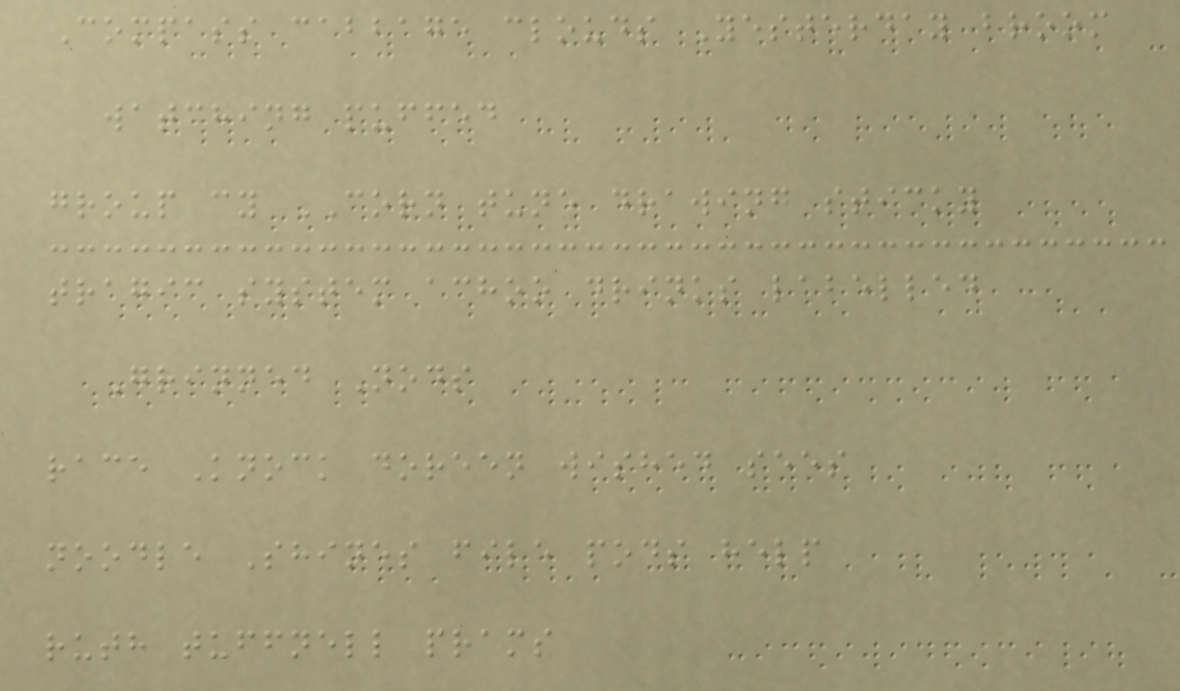Compass cabbage clouds Yesterday broom
watching puffed
group cy CORN tune drawing sticky
tragic system achoo drinks labelled
Grinned Nods
race Knock doreen wished sees
noodle Shines file pods help
ruth tuffnell prams
